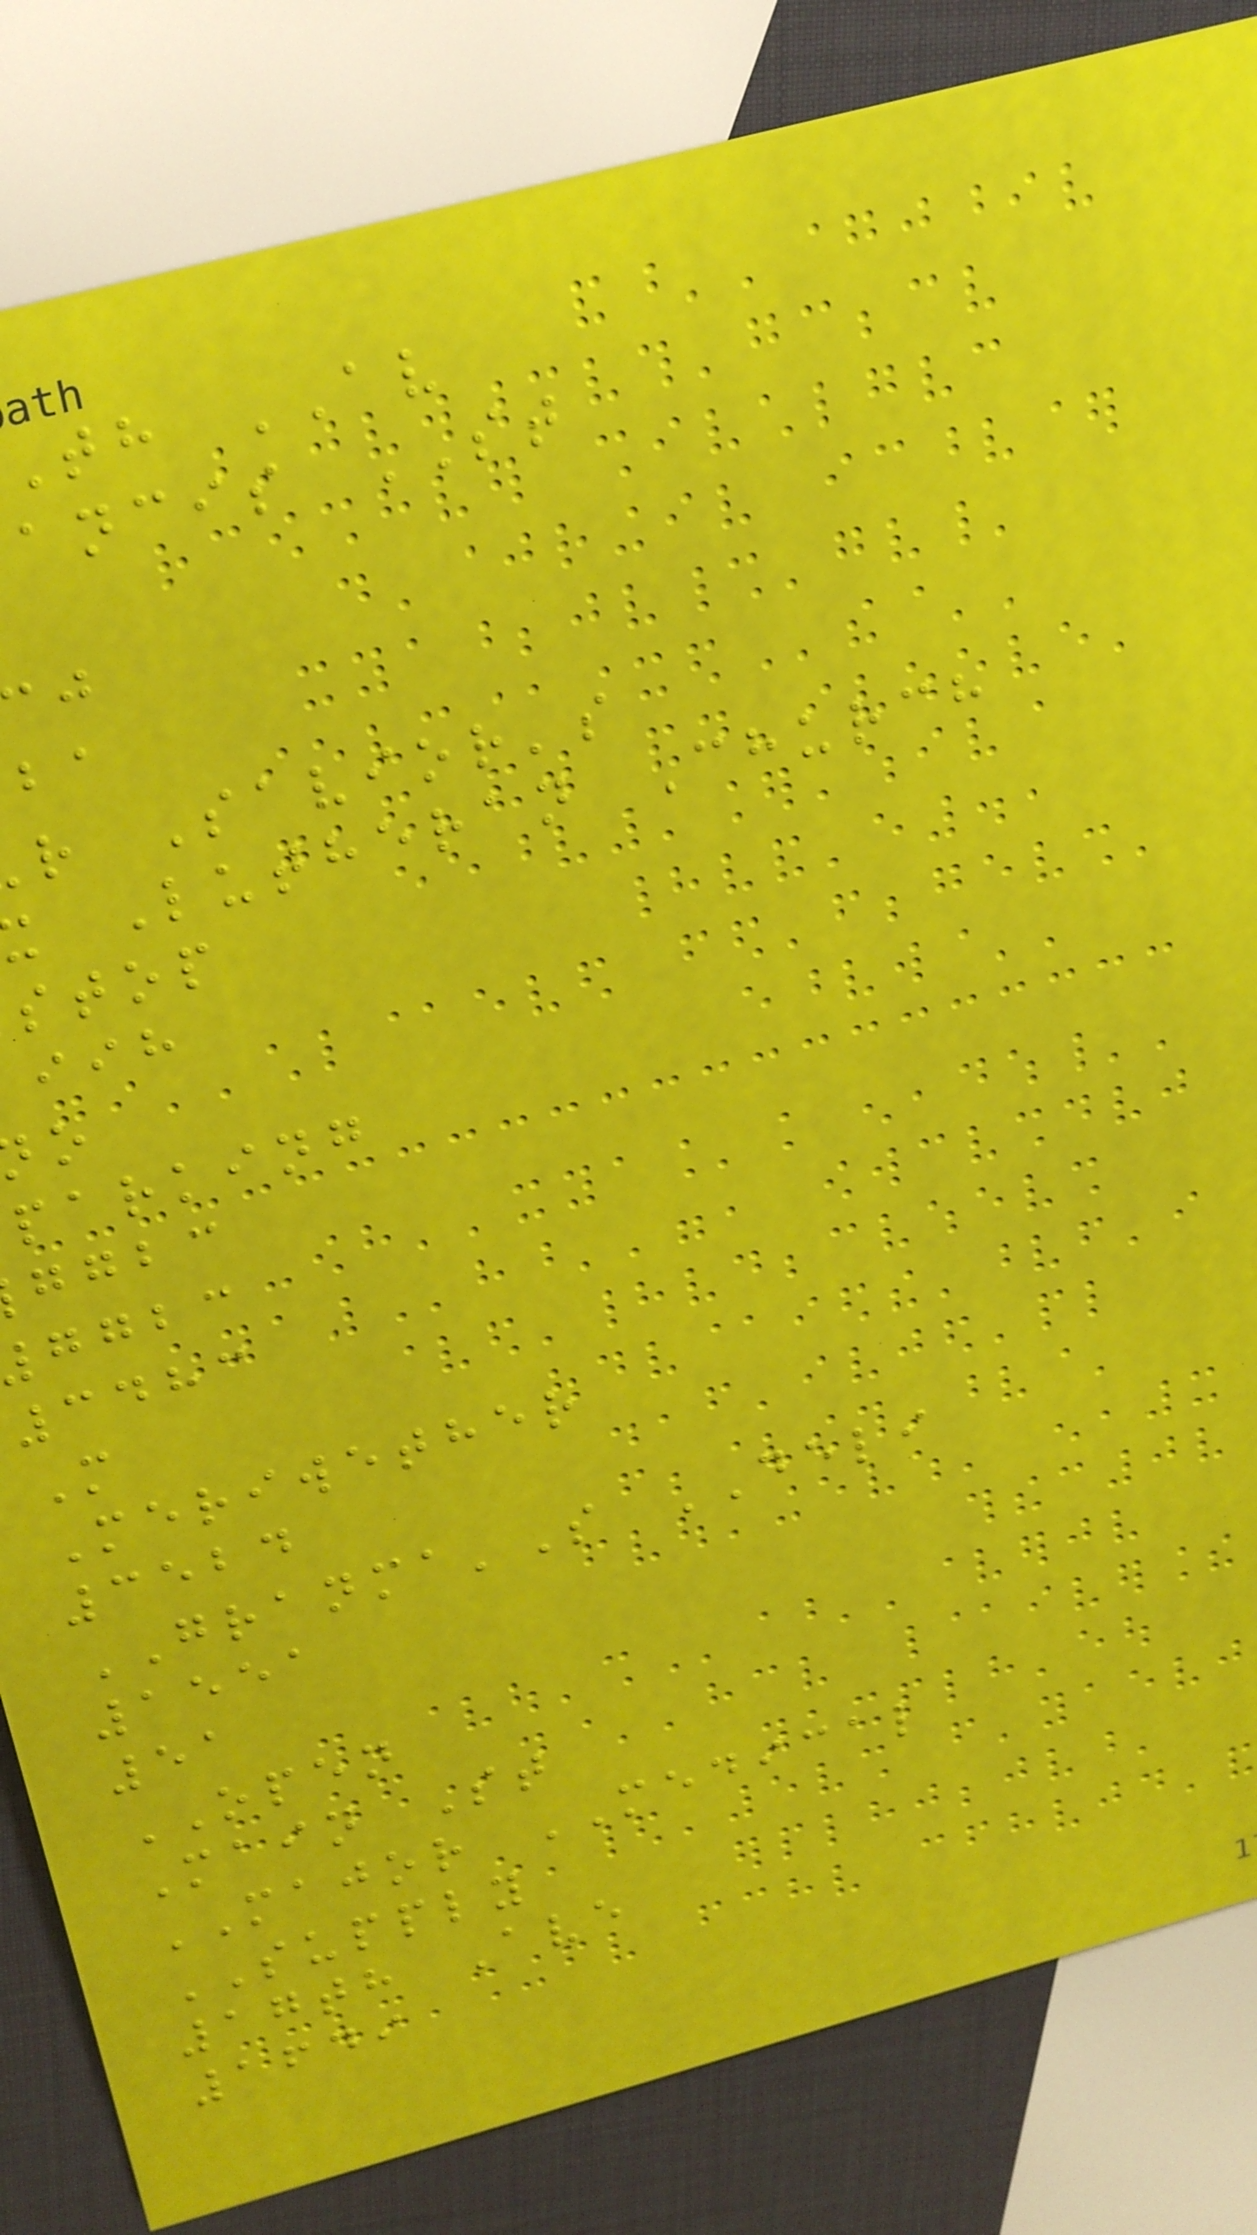th AV
ancis ST
r Savior's
Lutheran Church
stop
parking
ggbc
ggbc
3483
M
Meriwether
3524
GRANMA'S DELI
1551
51
OPEN
Main St
MAJOR MEDICAL
SUPPLY
17th Ave
1649
